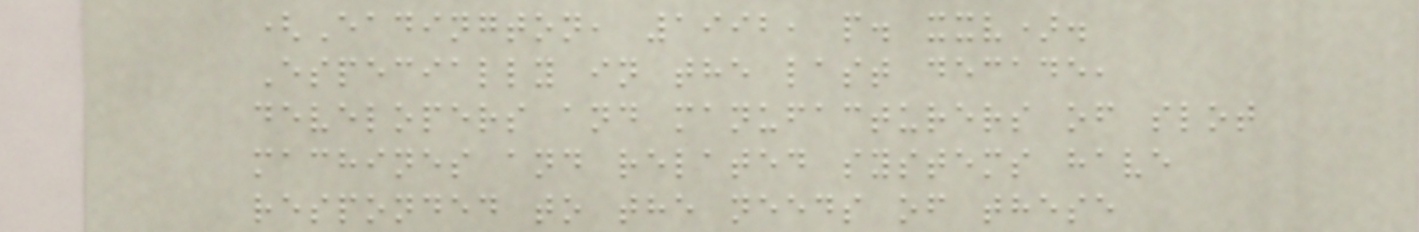(Eadington, 1992, p. xxv).
Especially in the last decade,
developers and manufacturers of slot
machines and related systems have
responded to the needs of these
